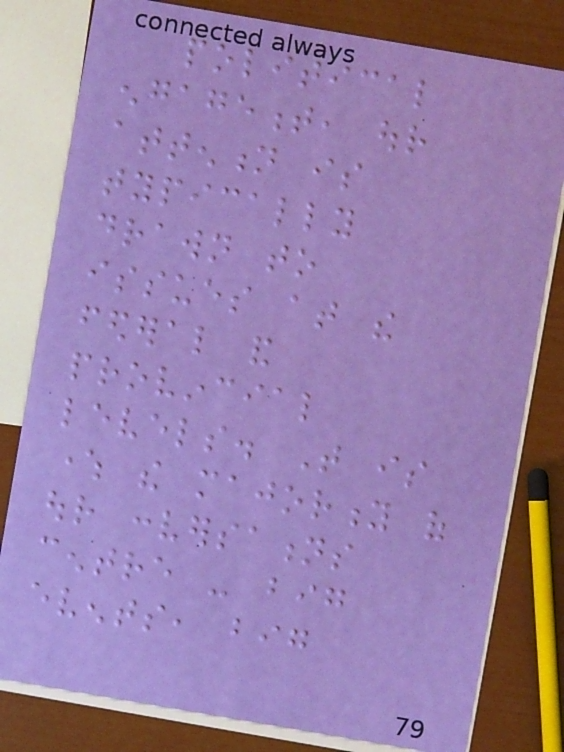political
engagement, our
attention is
typically
drawn to
issues at the
federal and
provincial
levels. That is
where the majority of
our conversations
centre - big
events, big
